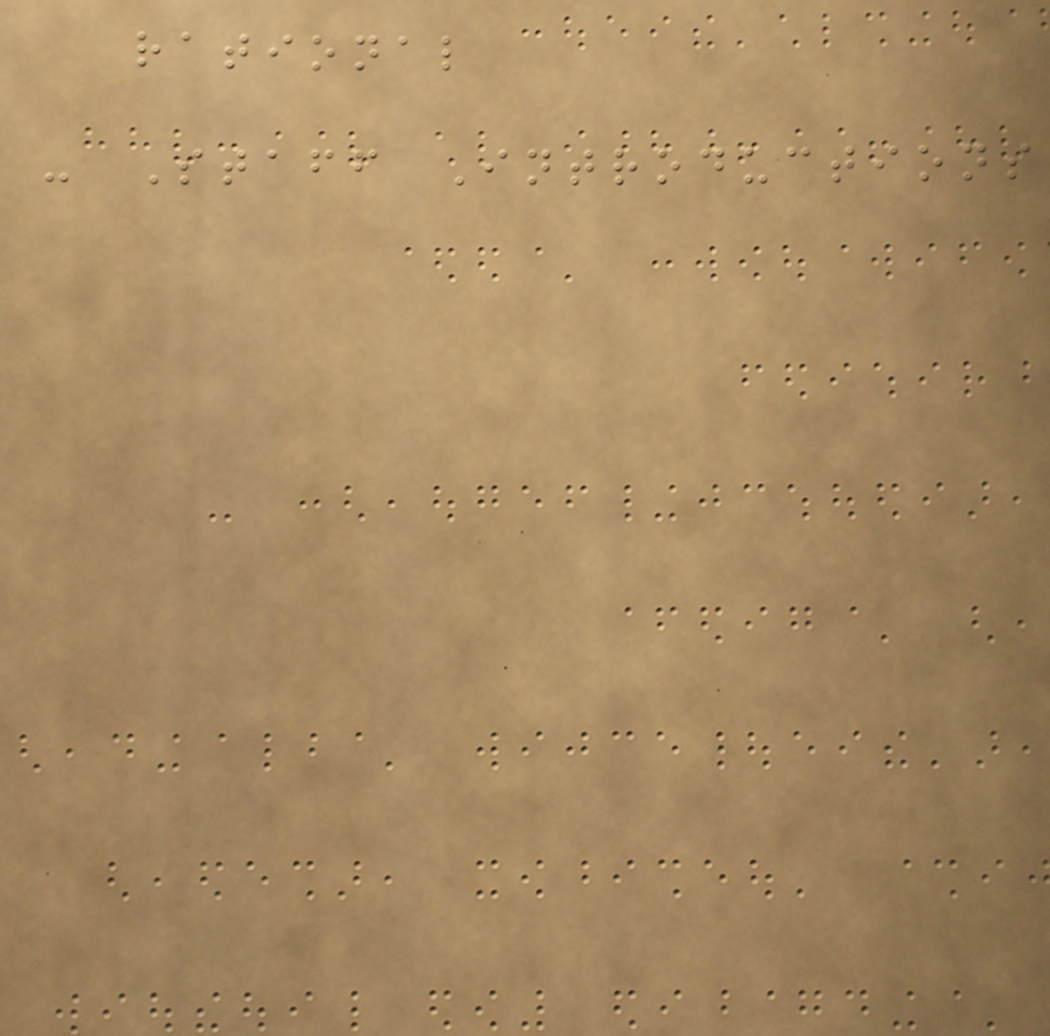rational
- Staff Introductions
